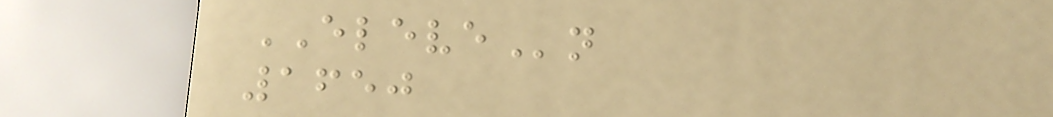ELEVEn
1650
